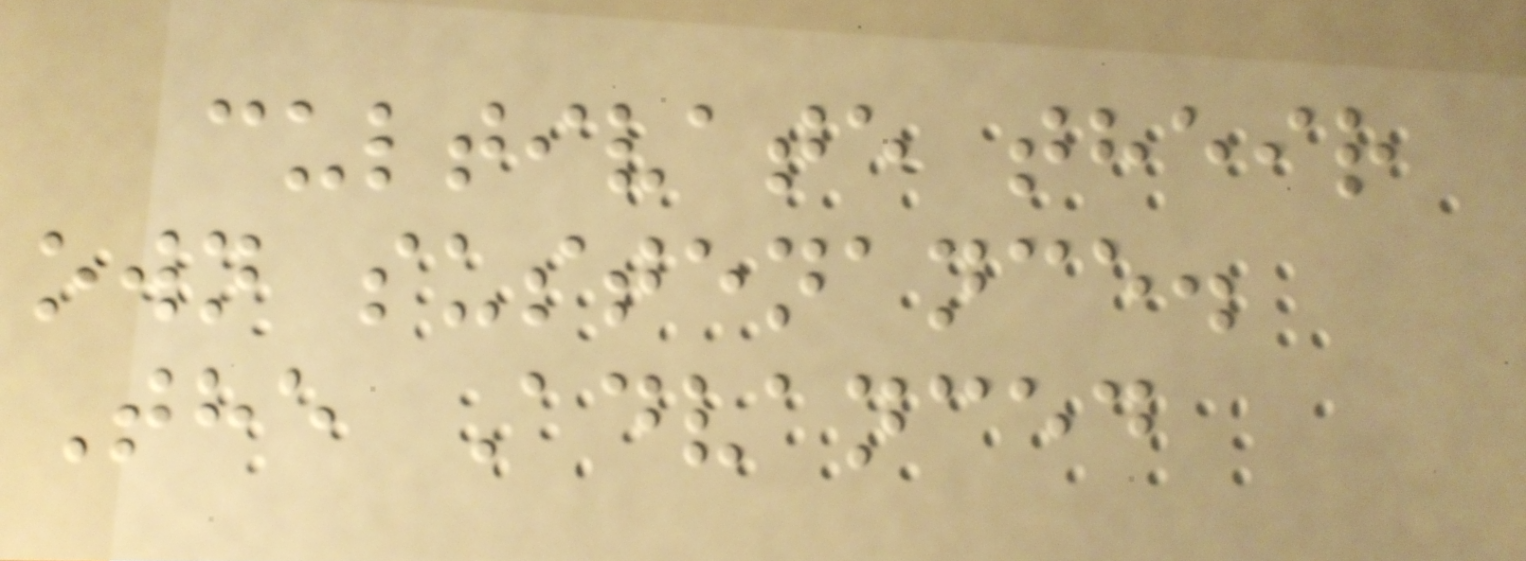cultivate their
own sustenance.
The Advanced
